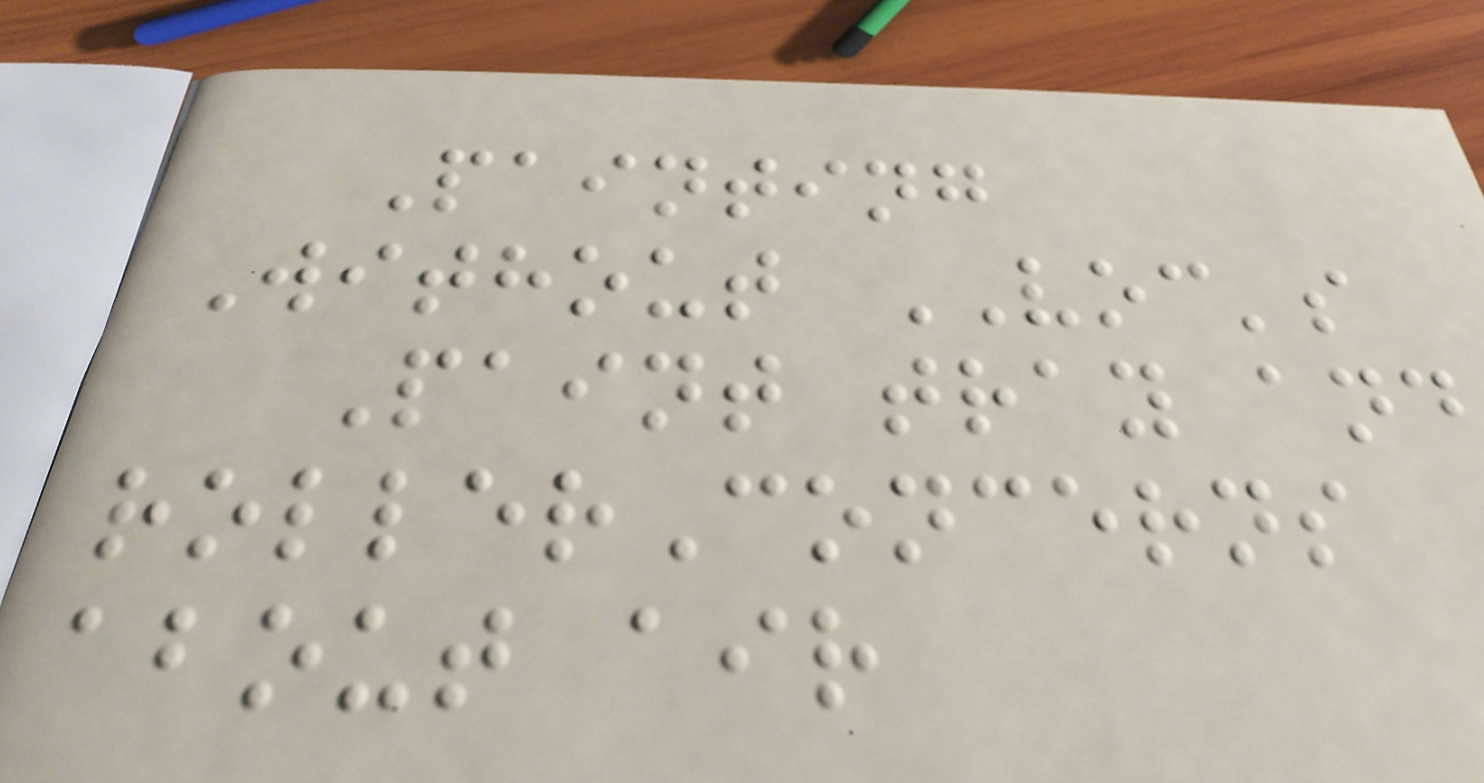Painting
Without VOC's
Paint tray and
rollerConcerns
about air
